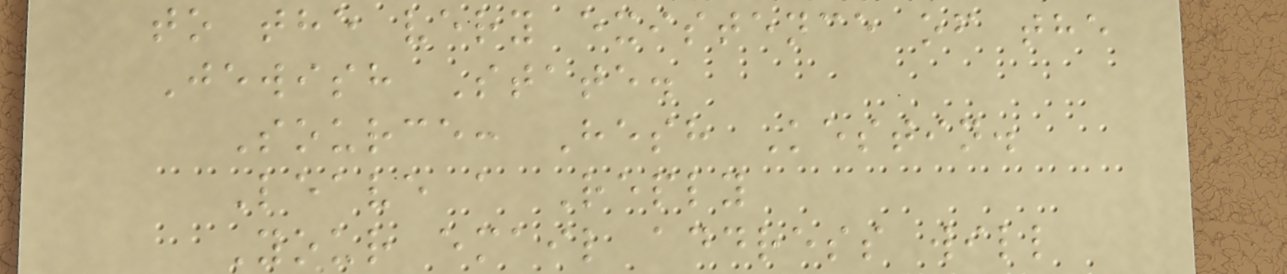to the very existence of the
Jewish State.
Source: Hesh Kestin.
Leave a Reply
Your email address will
